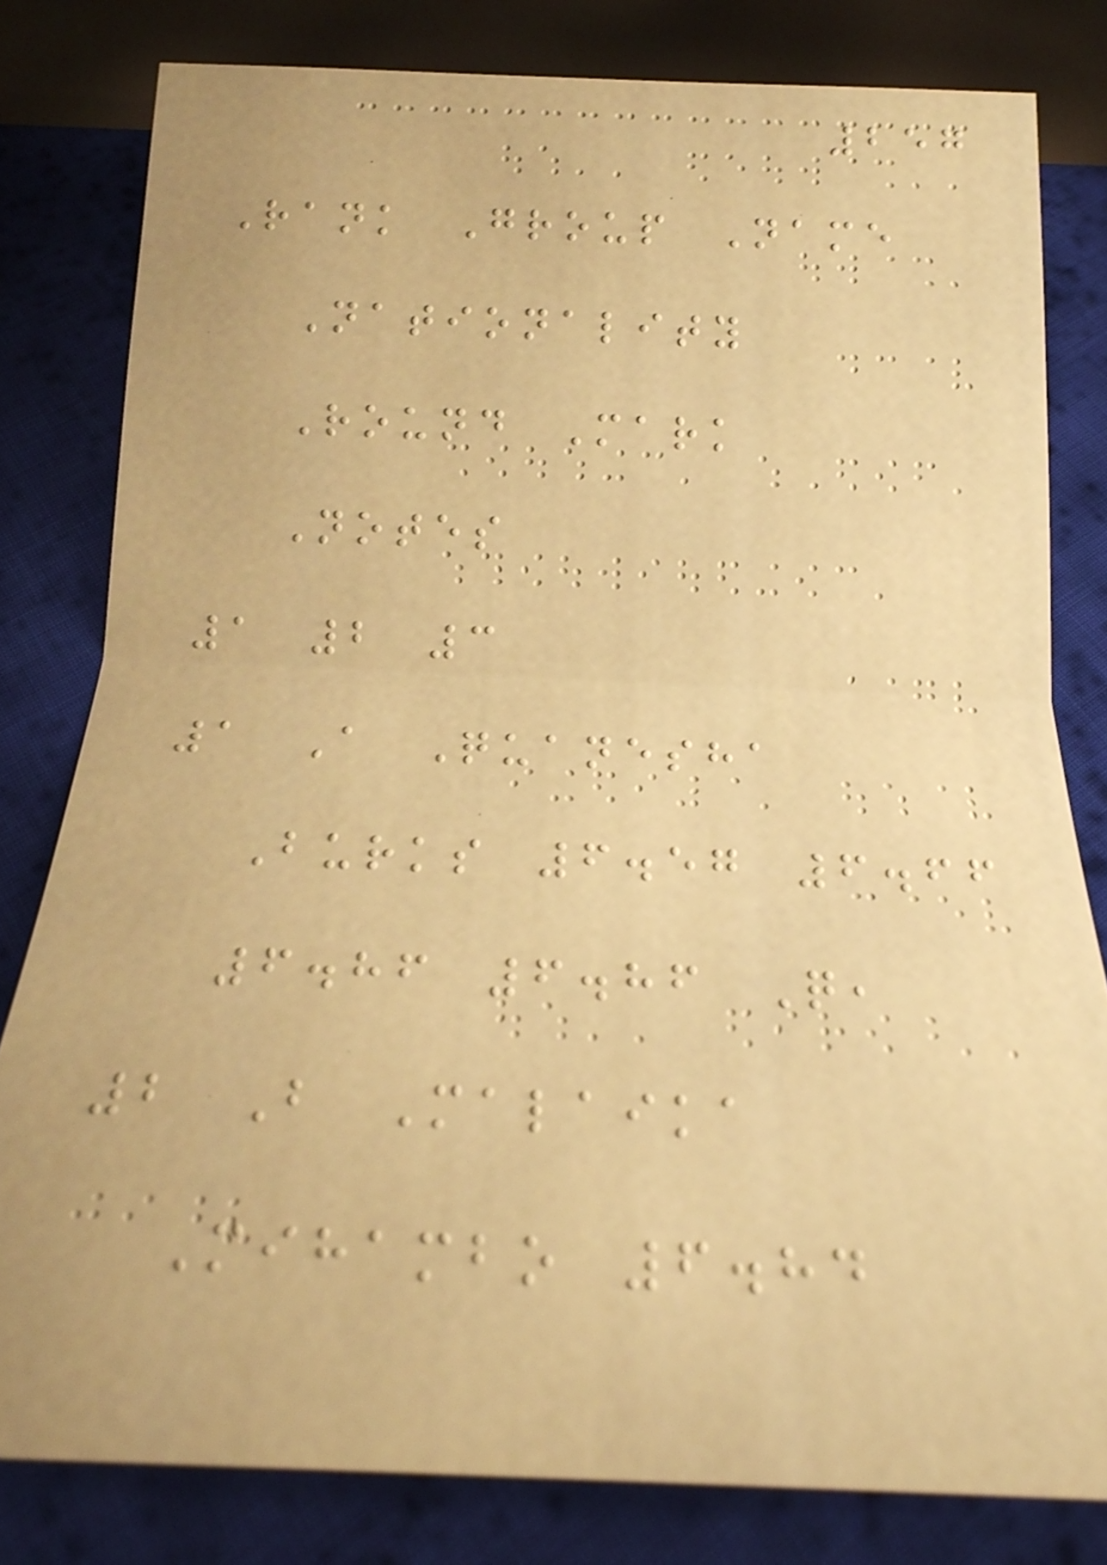257
Rank Group Name
Nationality
Round Mark
Notes
1 2 3
1 A Quanesha
Burks 6.57 6.66
6.86 6.86 Q,
2 B Malaika
Mihambo 6.84
